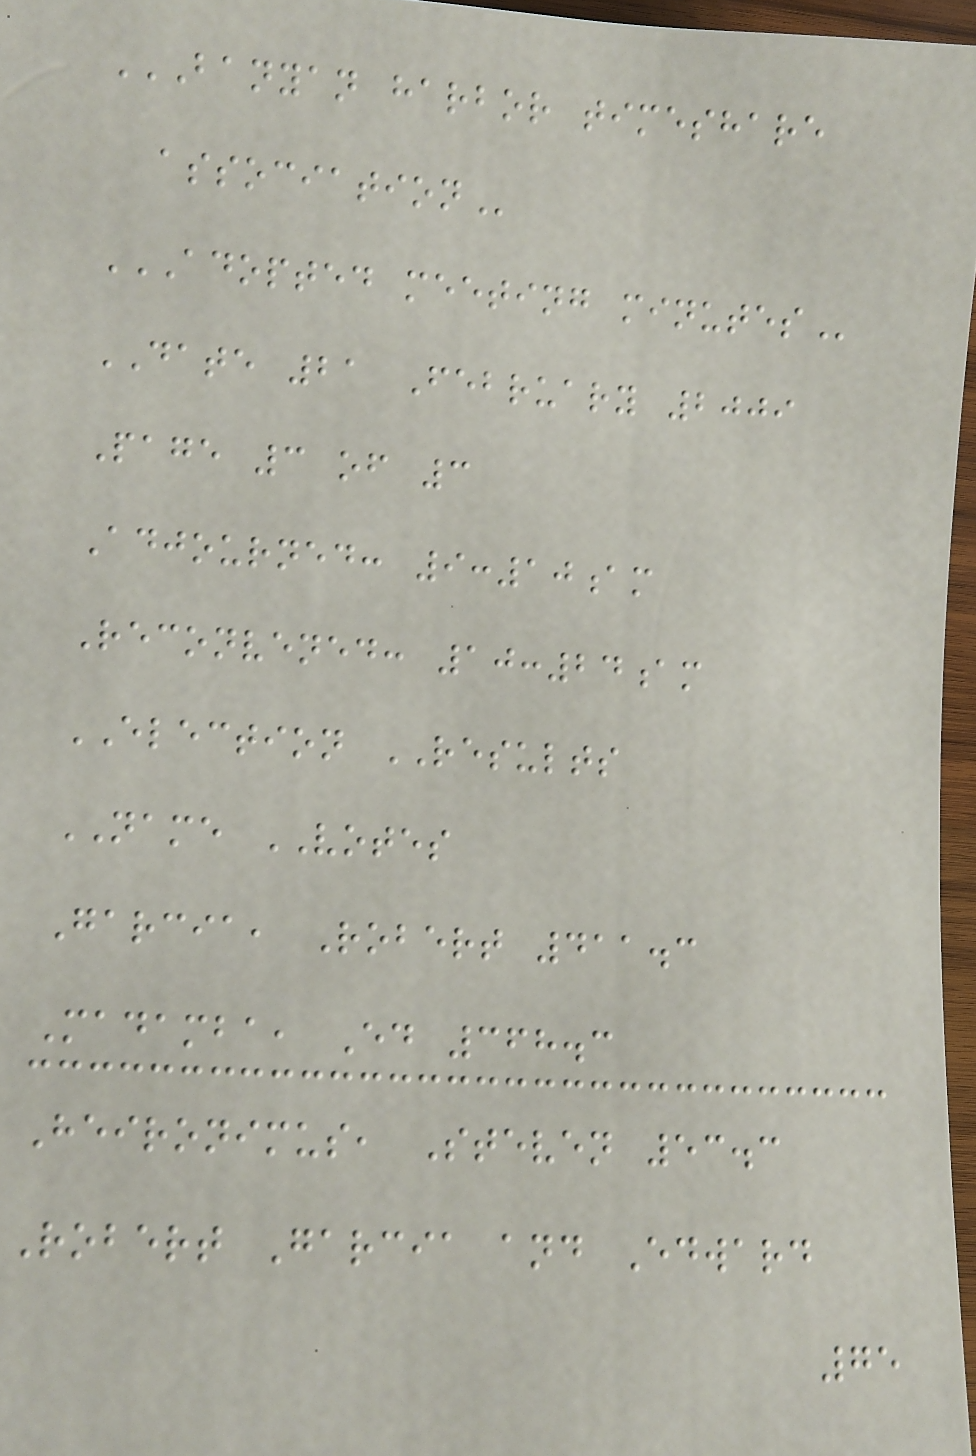BANYAN HARBOR TIMESHARE
ASSOCIATION
ADOPTED MEETING MINUTES
DATE 21 February 2009
Page 3 of 3
Adjourned: 9:10am
Reconvened: 10:24am
ELECTION RESULTS
NAME VOTES
Garcia, Robert 411.3
Madamba, Ed 368.3
Heironimus, Steven 53.3
Robert Garcia and Edward
75
